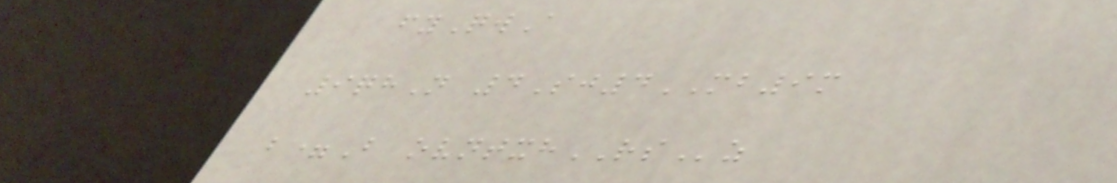fyQwA
9qhN 4Sj4MB9m
b=B ovntxhRSz
